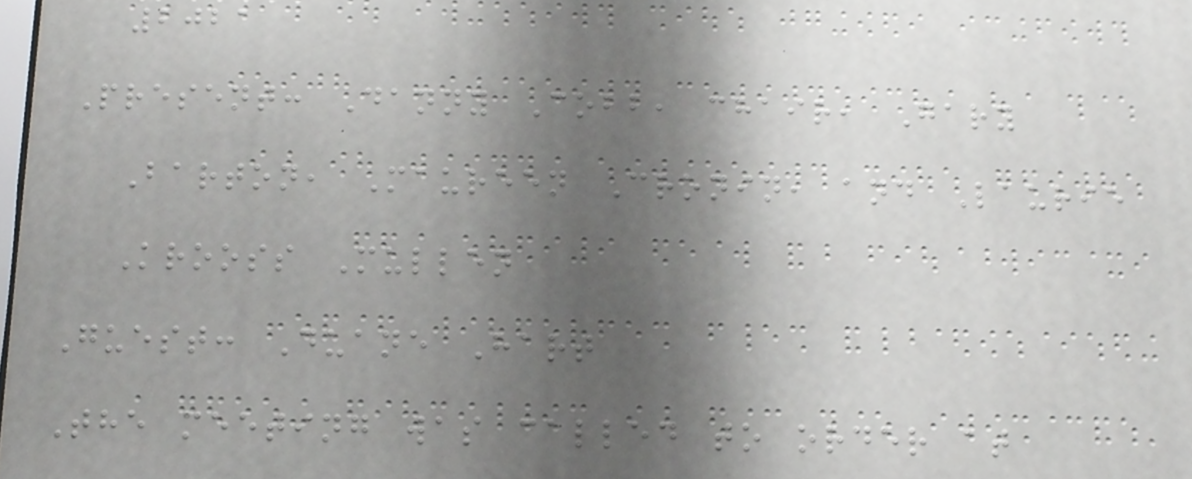2021
Present: Danny Cobb, chair, Gary
Barton, Maureen Cronin, and Laurie
Krooss Mullen
Guest: Duane Hart
The meeting was called to order at
